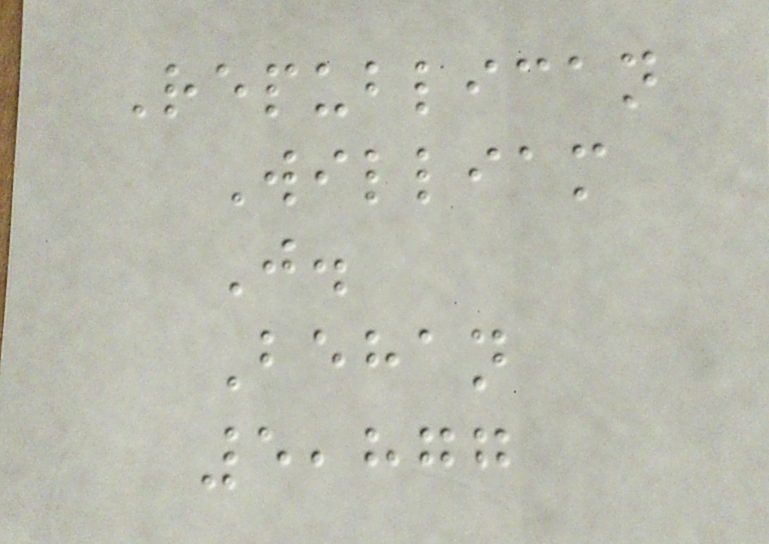Republican
William
J.
Behan
5,877
